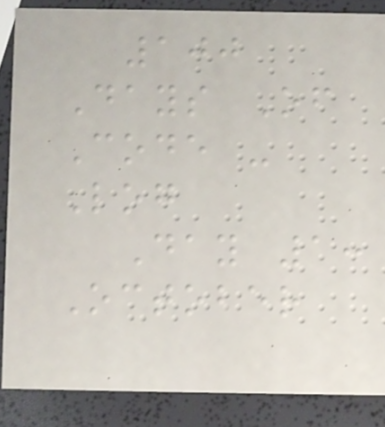100
Days Of
Code -
Log
Day 1:
October
